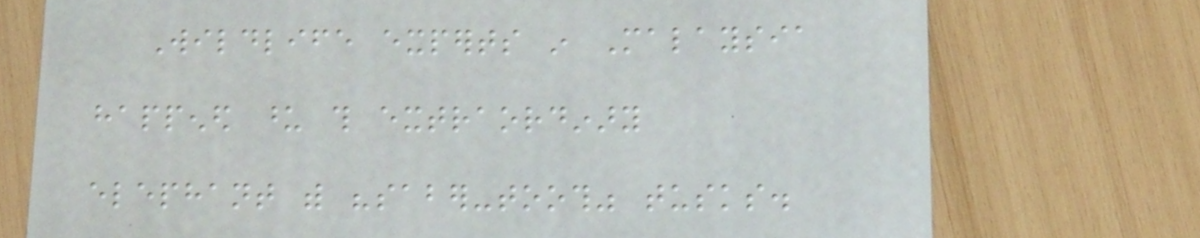Wildlife experts in Malaysia
happened upon this extraordinary
elephant with "saber-tooth" tusks.
